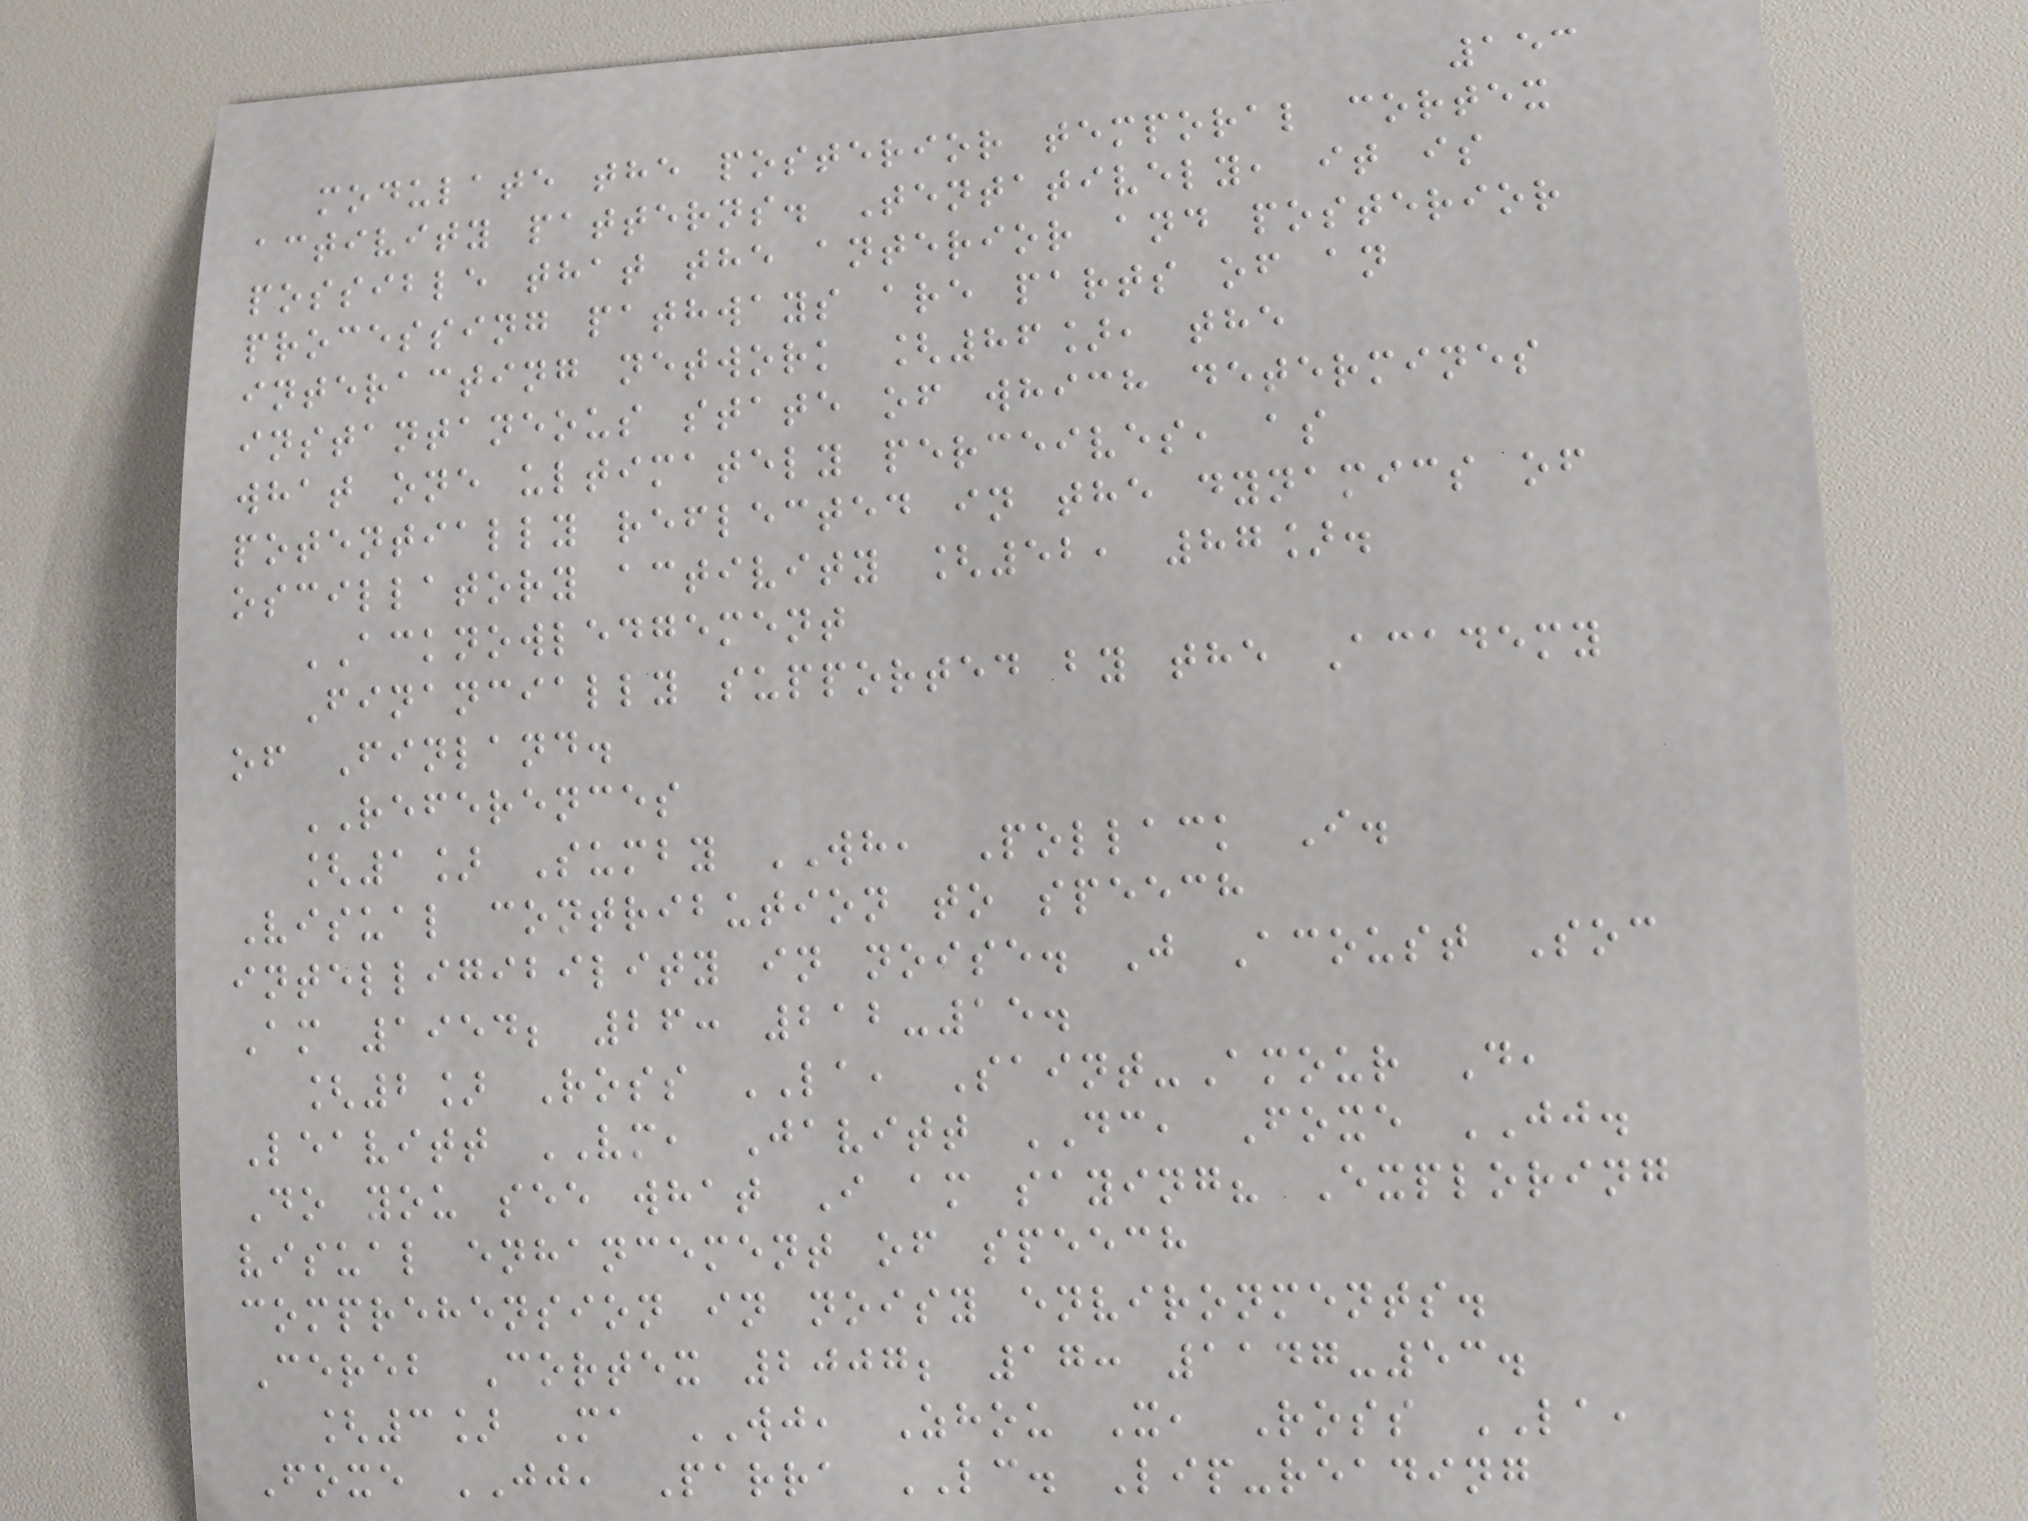153
modulate the posterior temporal cortex
activity patterns. Tentatively, it is
possible that the anterior and posterior
processing pathways are parts of an
interacting network [86], the
instantaneous state of which determines
what one ultimately perceives, as
potentially reflected in the dynamics of
oscillatory activity [52, 87].
ACKNOWLEDGEMENT
Financially supported by the Academy
of Finland.
REFERENCES
[1] Sumby WH, Pollack I.
Visual contribution to speech
intelligibility in noise. J Acoust Soc
Am 1954; 26: 212-15.
[2] Ross LA, Saint-Amour D,
Leavitt VM, Javitt DC, Foxe JJ.
Do you see what I am saying? Exploring
visual enhancement of speech
comprehension in noisy environments.
Cereb Cortex 2007; 17: 1147-53.
[3] Ma WJ, Zhou X, Ross LA,
Foxe JJ, Parra LC. Lip-reading
